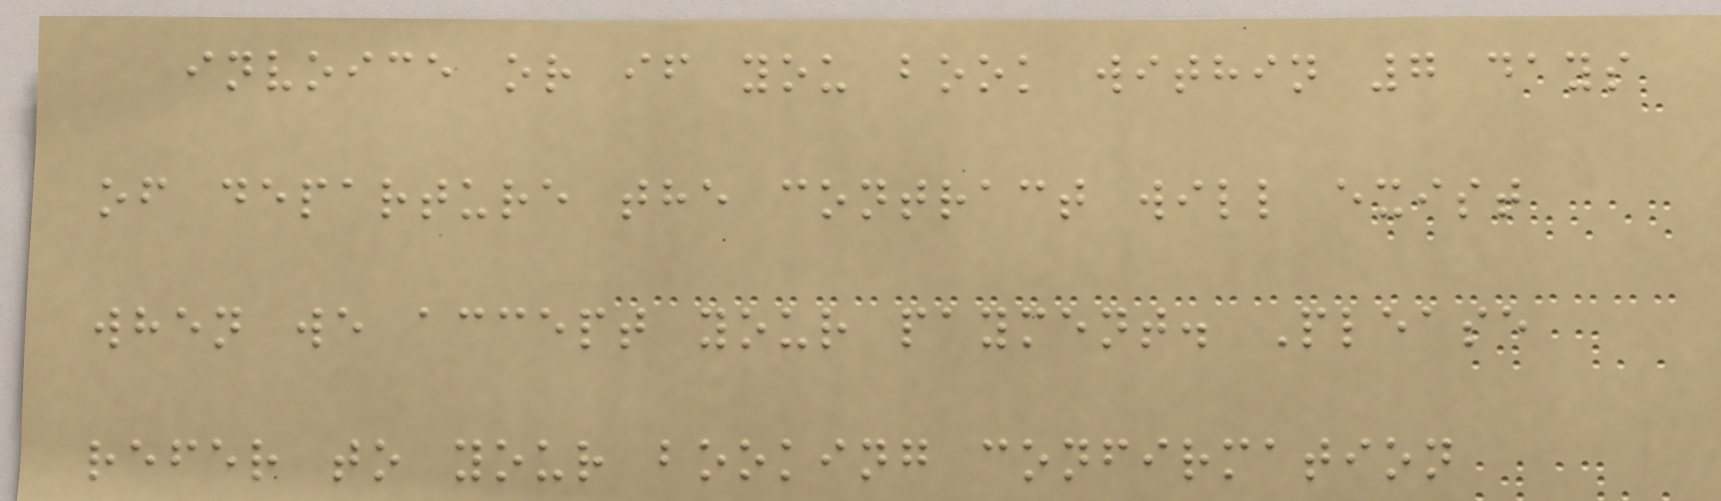invoice or if you book within 7 days
of departure the contract will exist
when we accept your payment. Please
refer to your booking confirmation
